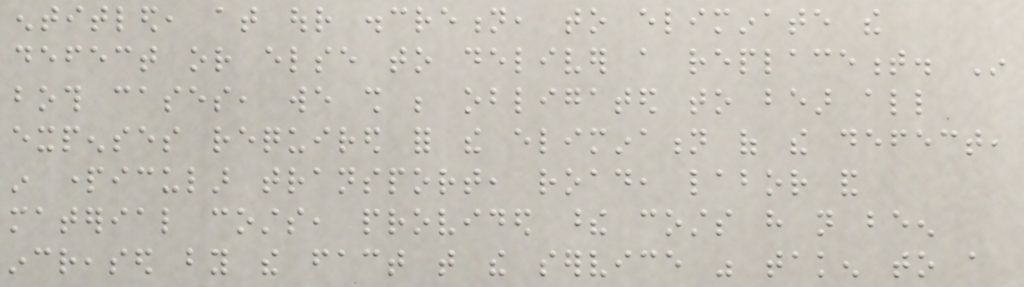entitled, at our discretion, to eliminate the
defect or else to deliver a replacement. In
both cases, we shall be obligated to bear all
expenses required for the elimination of the defect,
in particular transport, road, labor and
material costs, provided these costs have not been
increased by the fact that the service was taken to a
